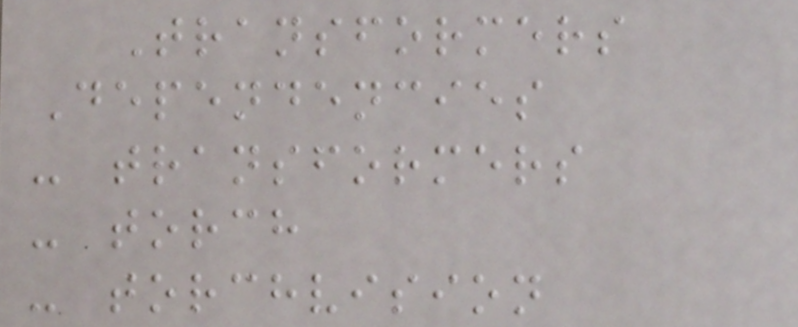Transformers
Dependencies
- transformers
- torch
- torchvision
